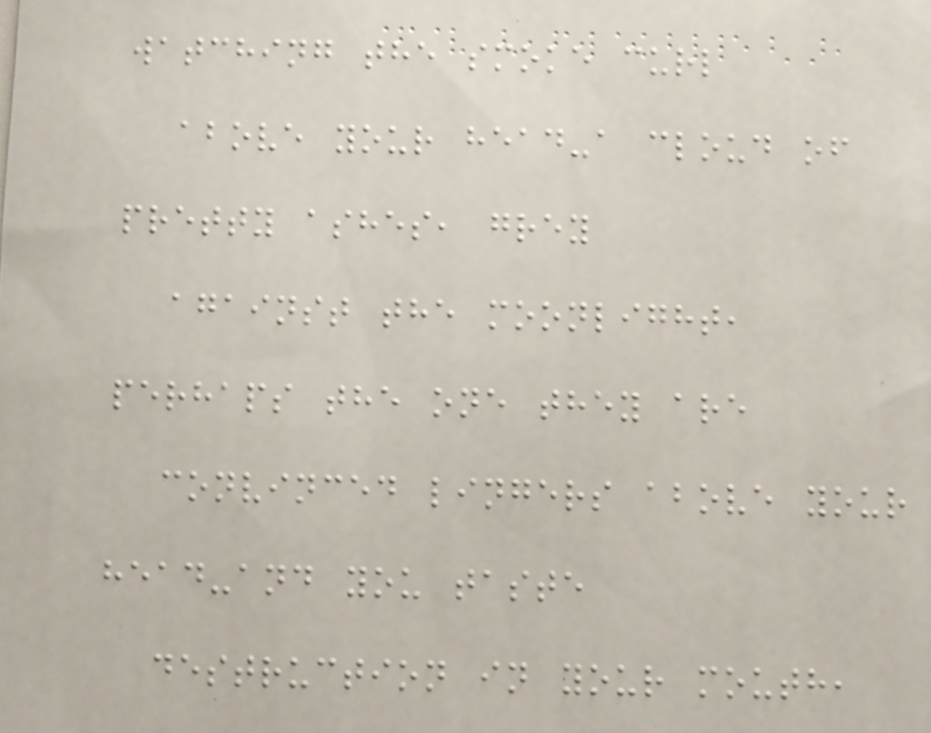watching the smoke curl
above your head-a cloud of
pretty ashes, grey
against the moonlight,
perhaps the one they are
convinced lingers above your
head-and you taste
destruction in your mouth,
